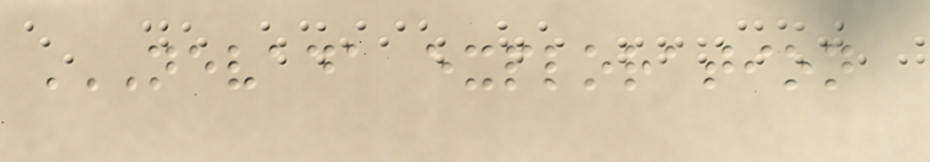NEVADA EXPLORATION
